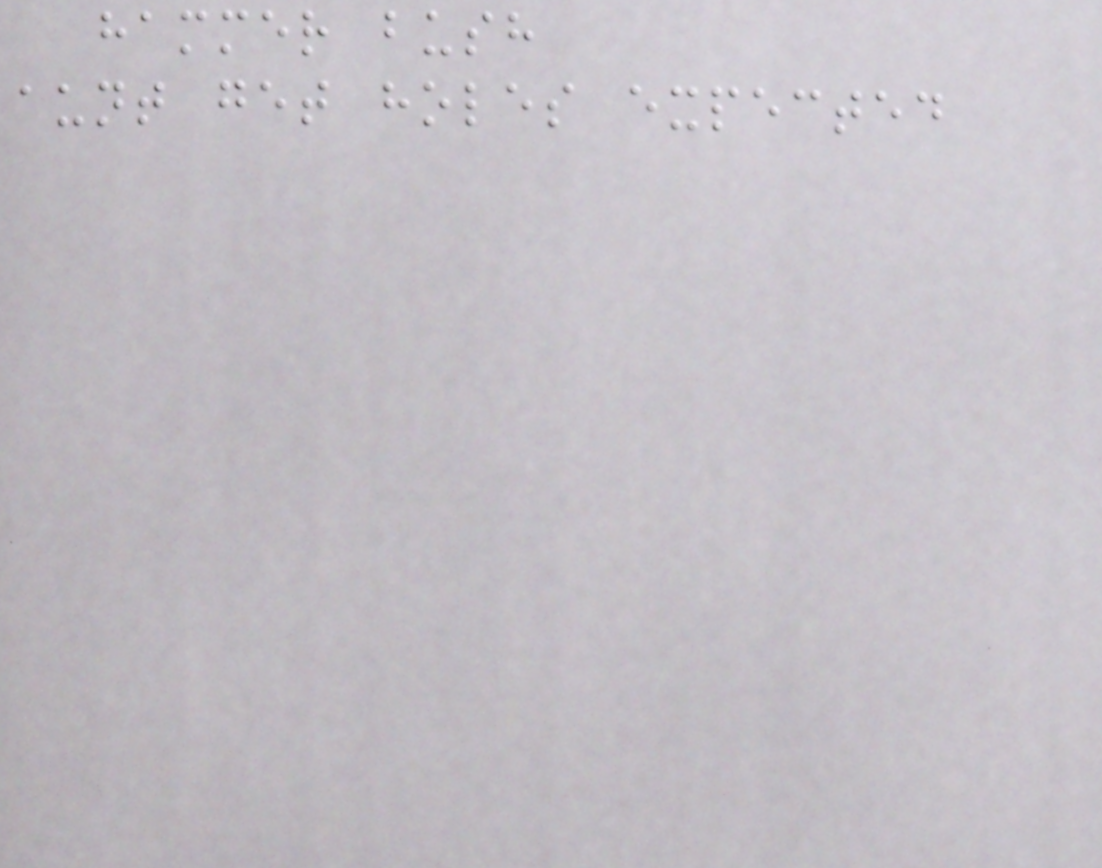hammer bush
aunt get holes expected
